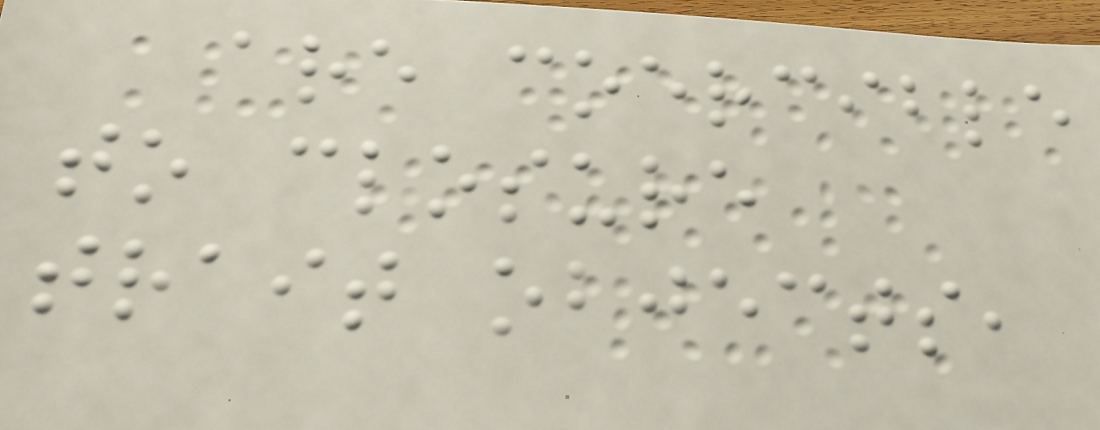are coercible
to closure
trait objects,
